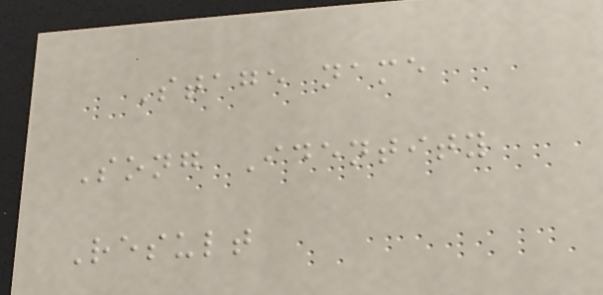Stage name
Song Identity
Result
